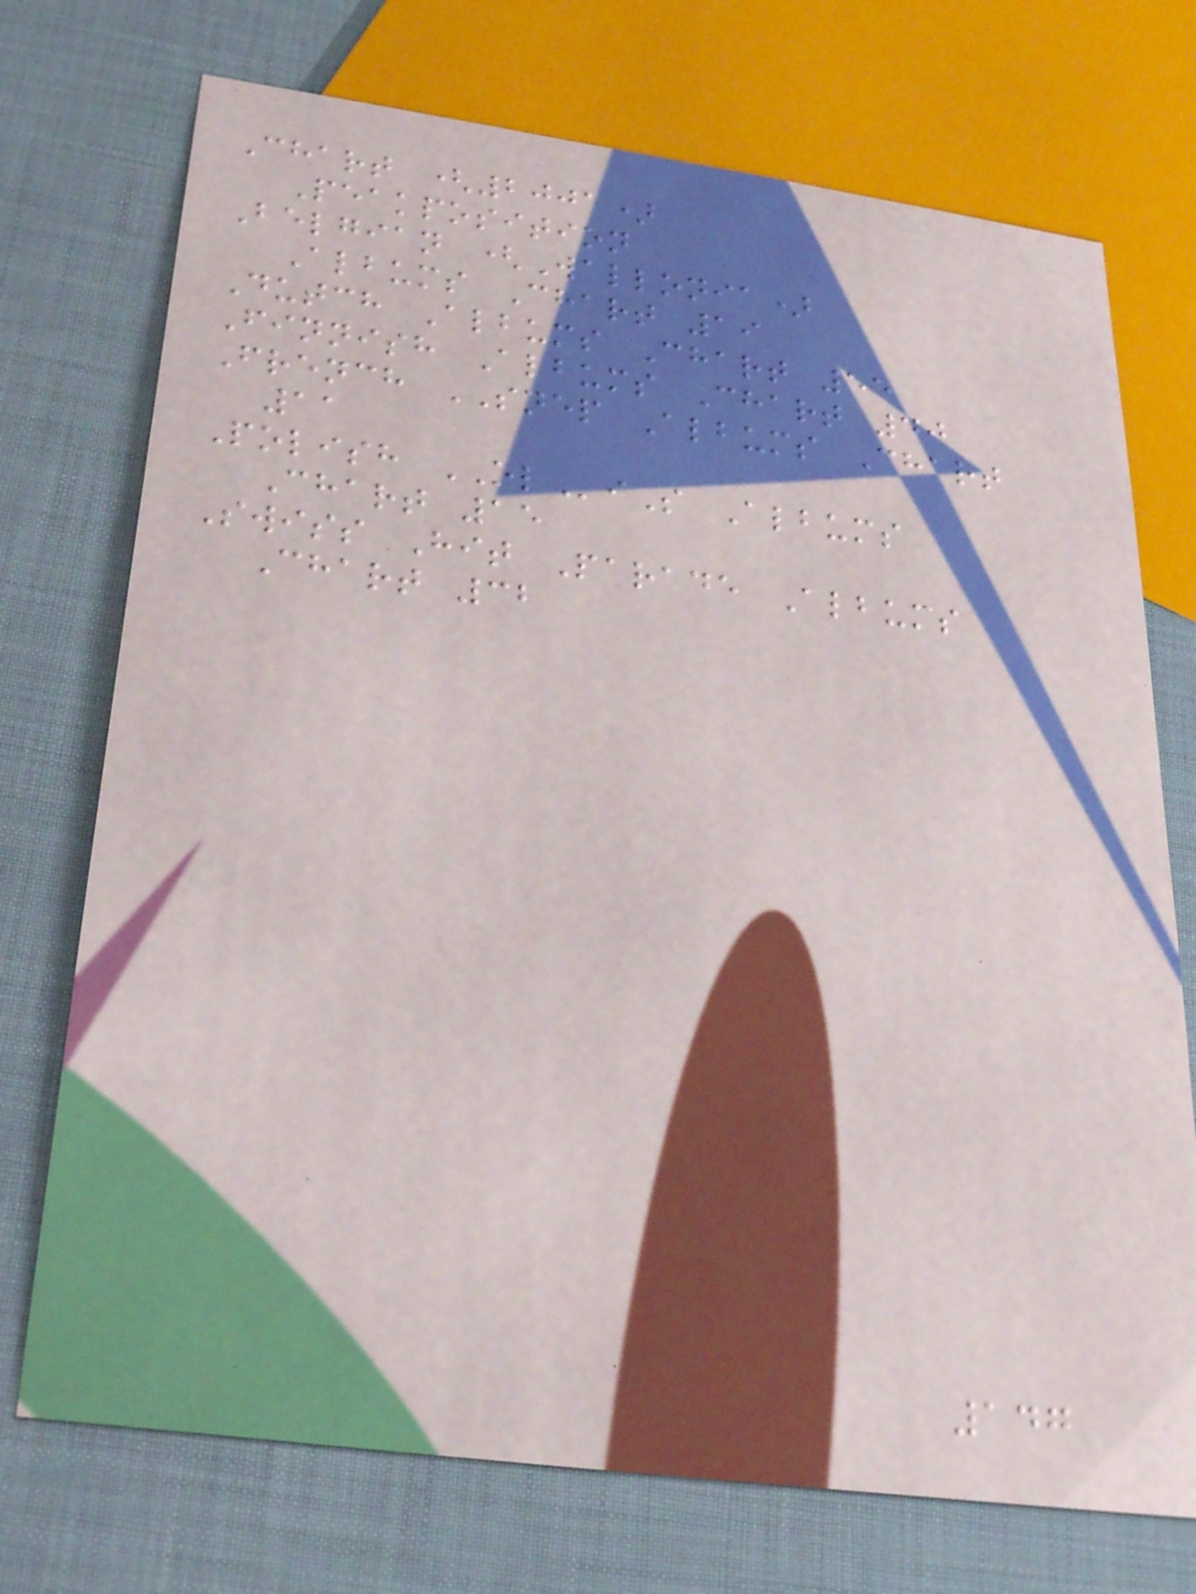Chart (2001)
Peakposition
Belgian (Wallonia)
Albums Chart 19
Dutch Albums Chart 55
Finnish Albums Chart 40
French SNEP Albums Chart
11
Polish OLiS Albums
Chart 15
Swiss Hit Parade Albums
Chart 32
147
